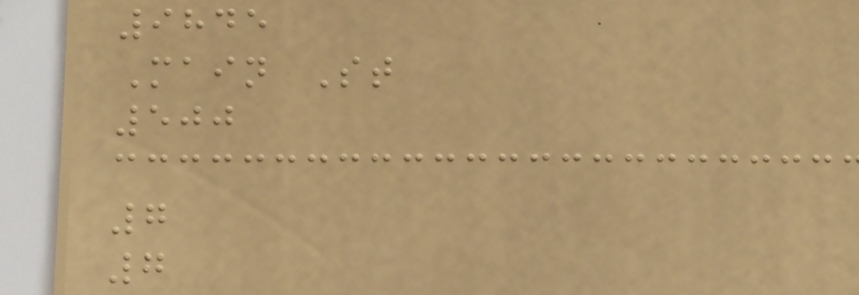9845
Main St
500
7
7
